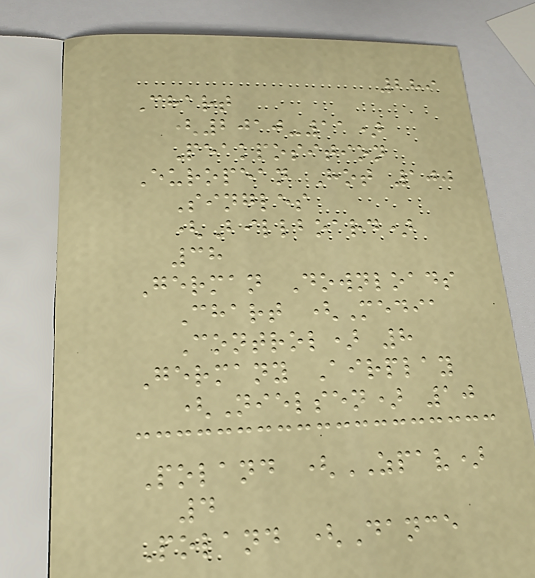289
Chart
(2010-11)
Peakposition
European Hot 100
Singles
(Billboard)
38
German Downloads
Chart (Media
Control) 8
Germany Airplay
(Nielsen) 10
Poland (ZPAV)
4
Poland (Dance
